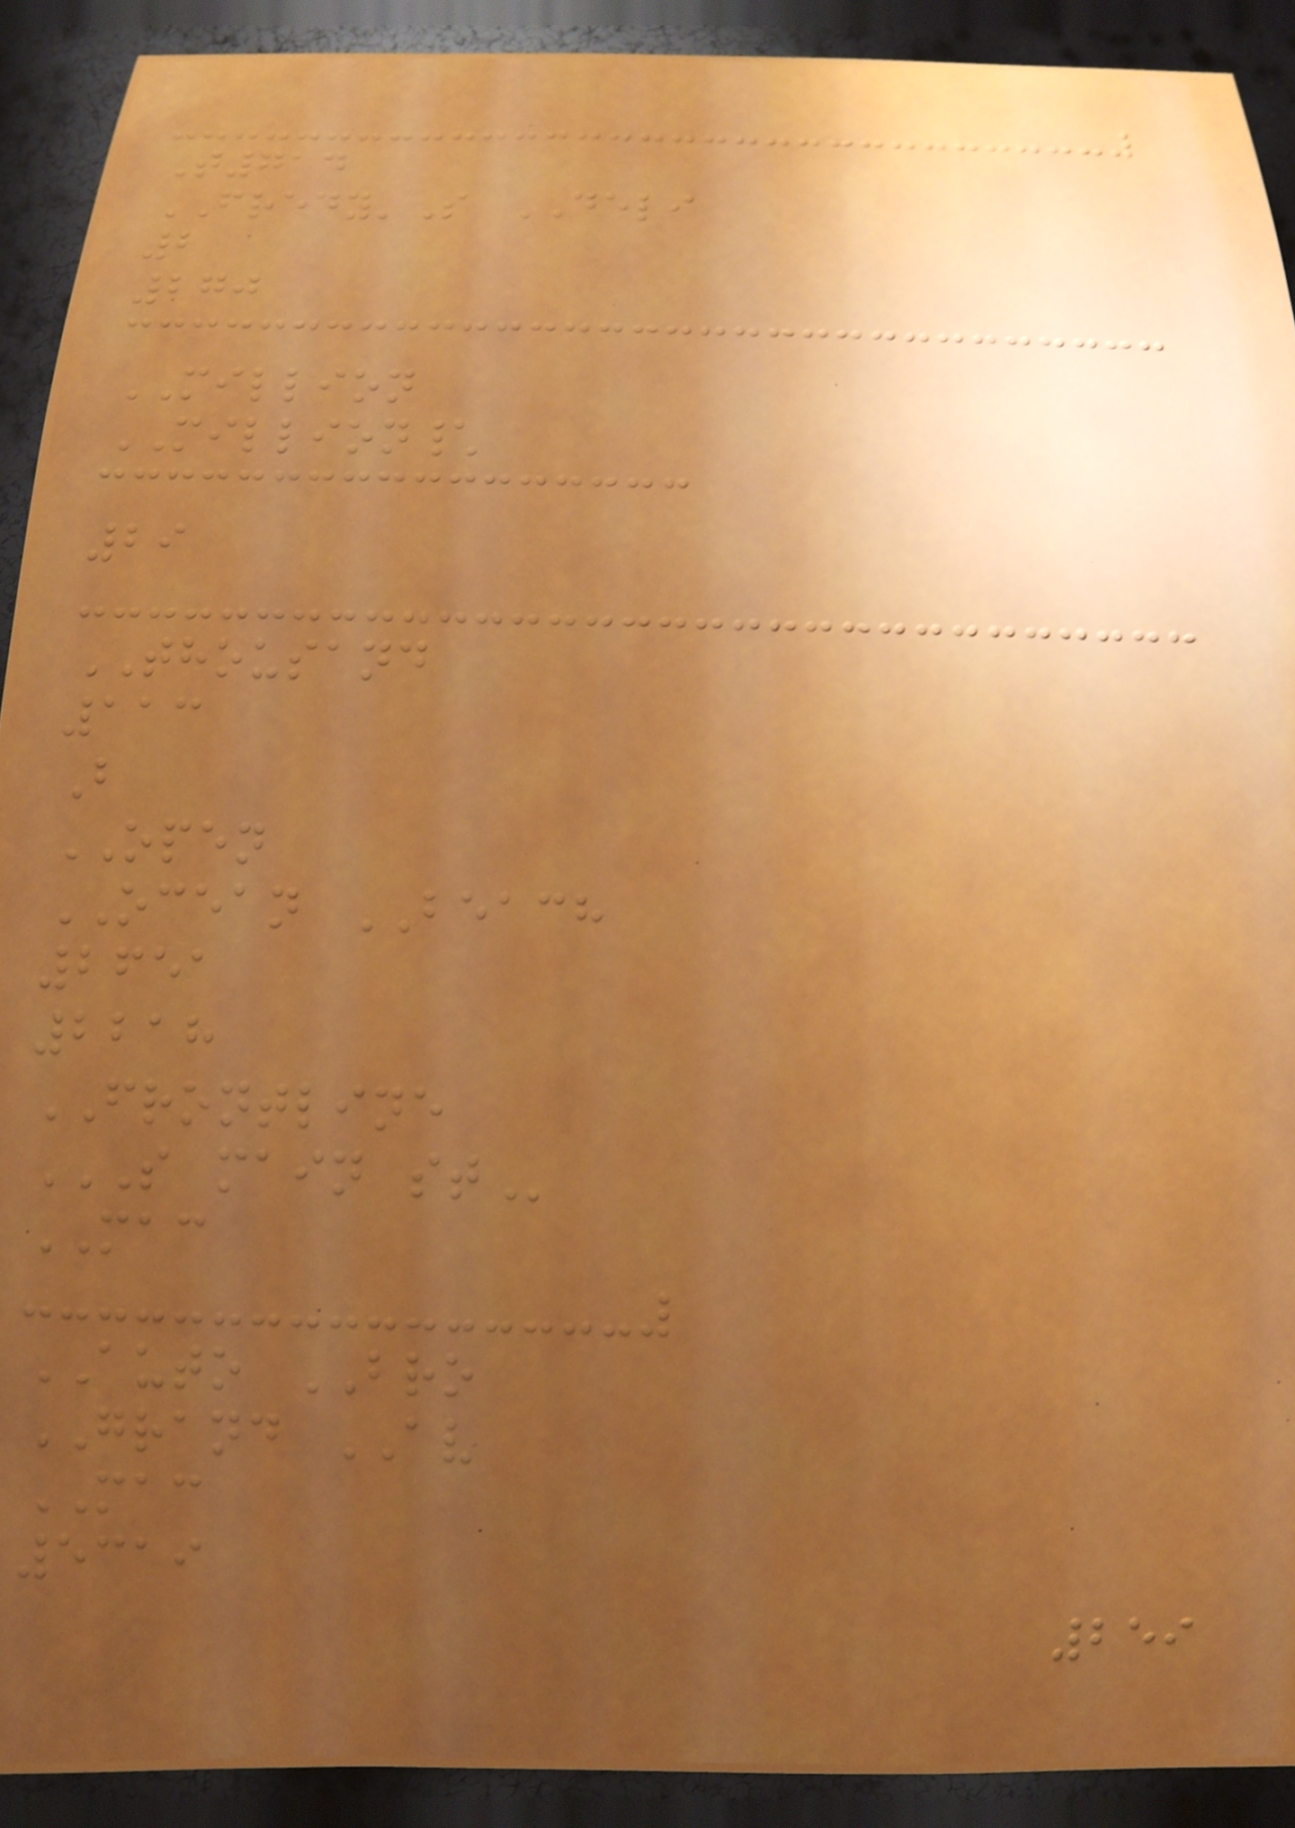T714
FREDY'S DELI
2
270
MILLION
MILLION\
29
THOUSAND
113
B
OPEN
OCEAN BEACH
2651
2218
FRONTLINE
S MAIN ST
MAC
AUTO BRO
GRAND AV
MAC
5319
259
